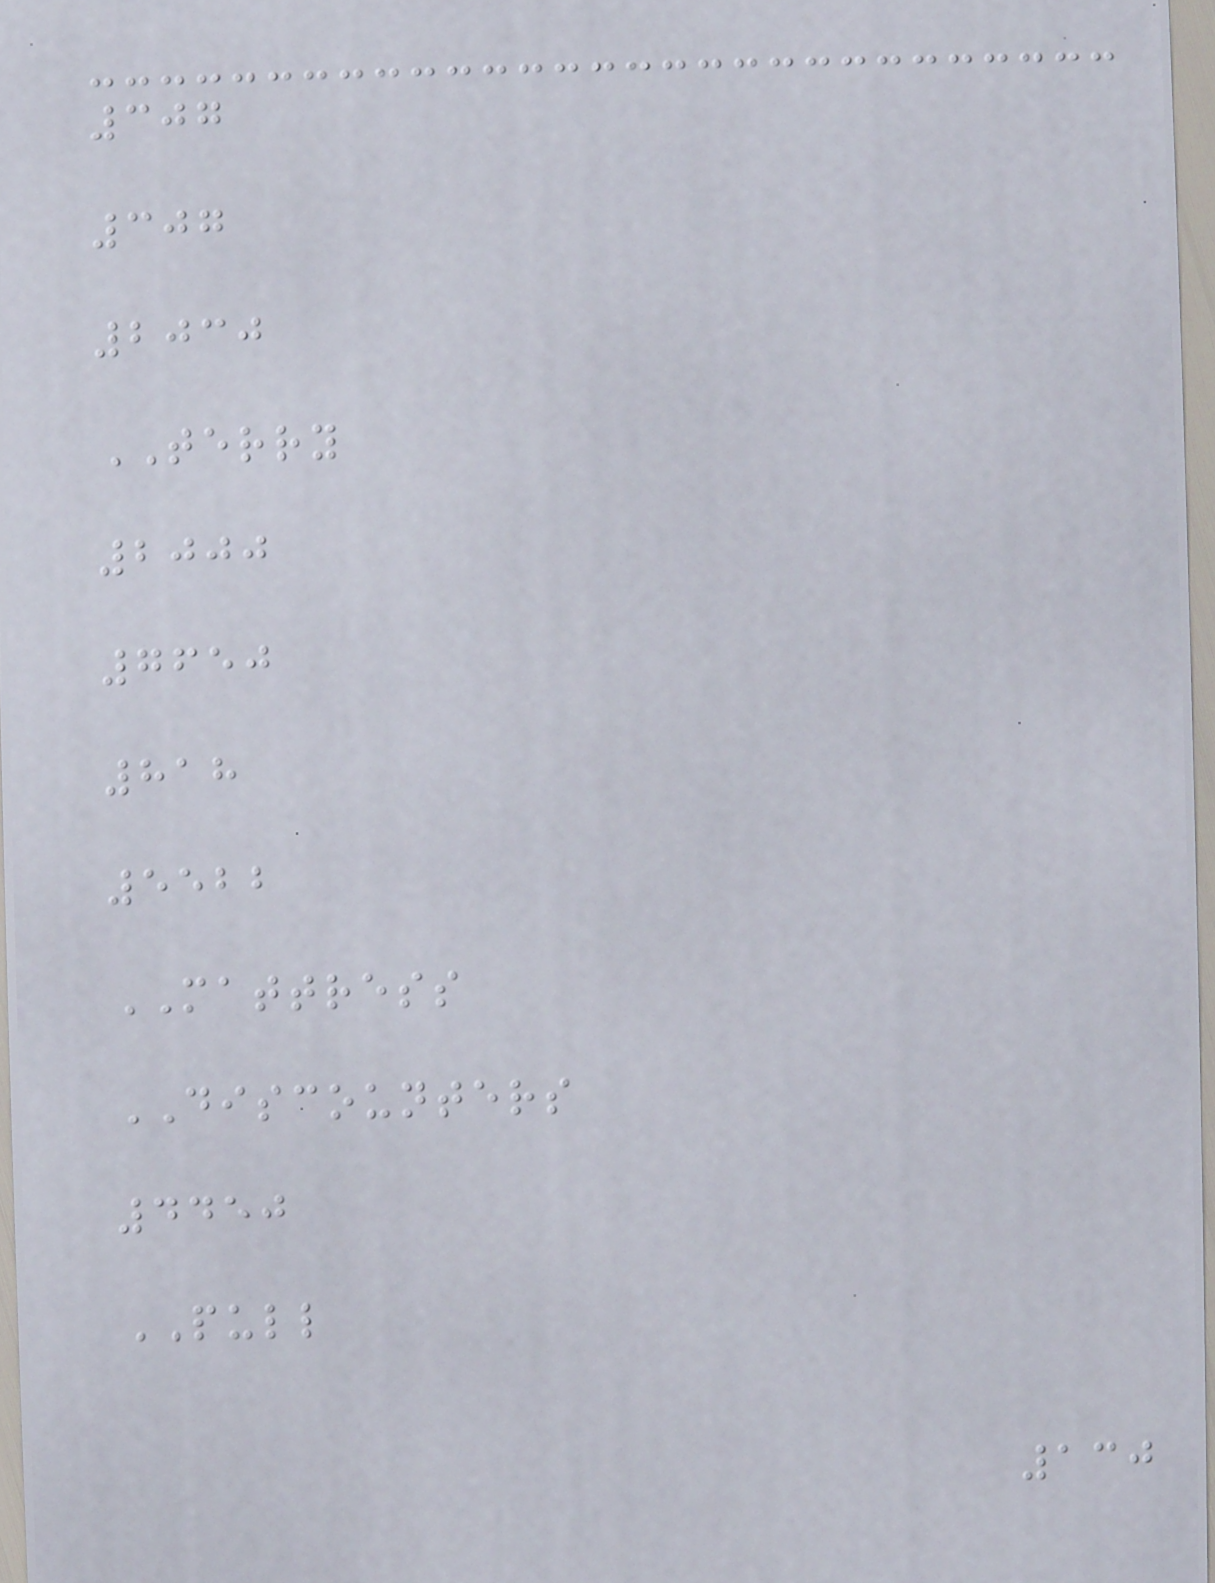307
307
2030
TERRY
2000
7650
818
5522
MATTRESS
DISCOUNTERS
4450
PULL
130
